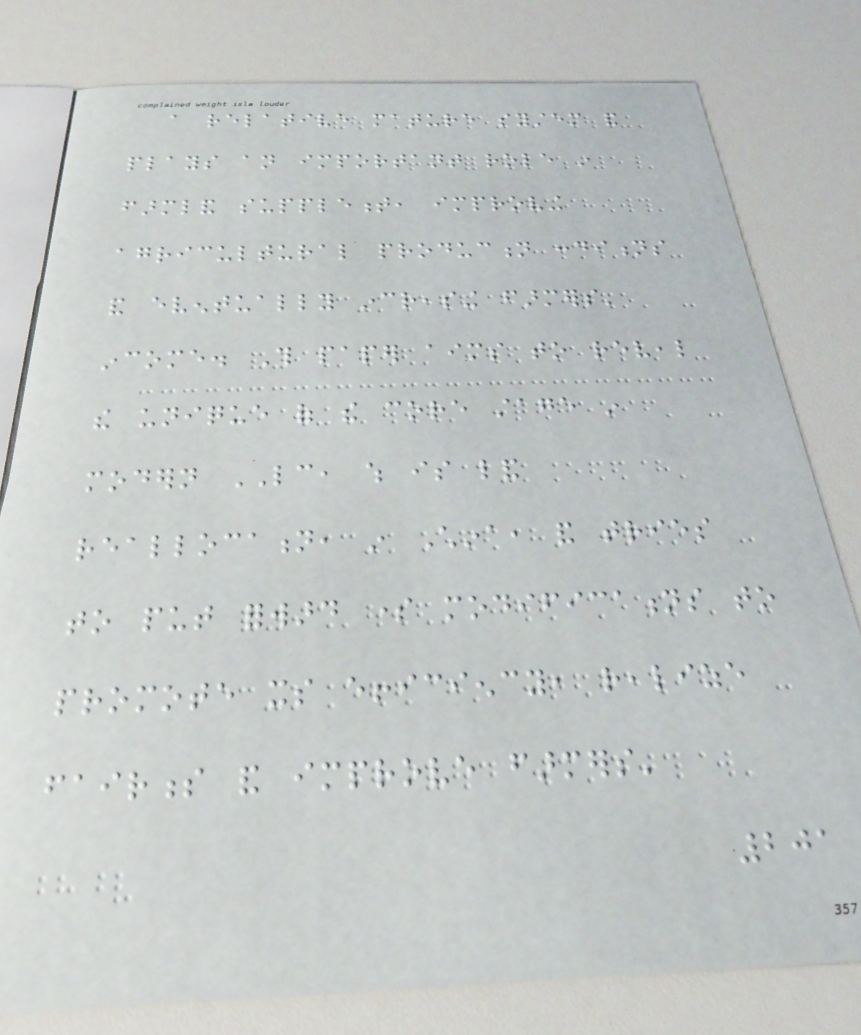a relative mature system and
plays an important role in
farmland supplement, improving
agricultural production conditions
and eventually increasing farmers'
income. This paper aims to reveal
the unique of the core stage in
modern LC, which is land
reallocation, in China, and tries
to put forward some modifications to
promote its efficiency, realize
fairness and improve farmers'
201
